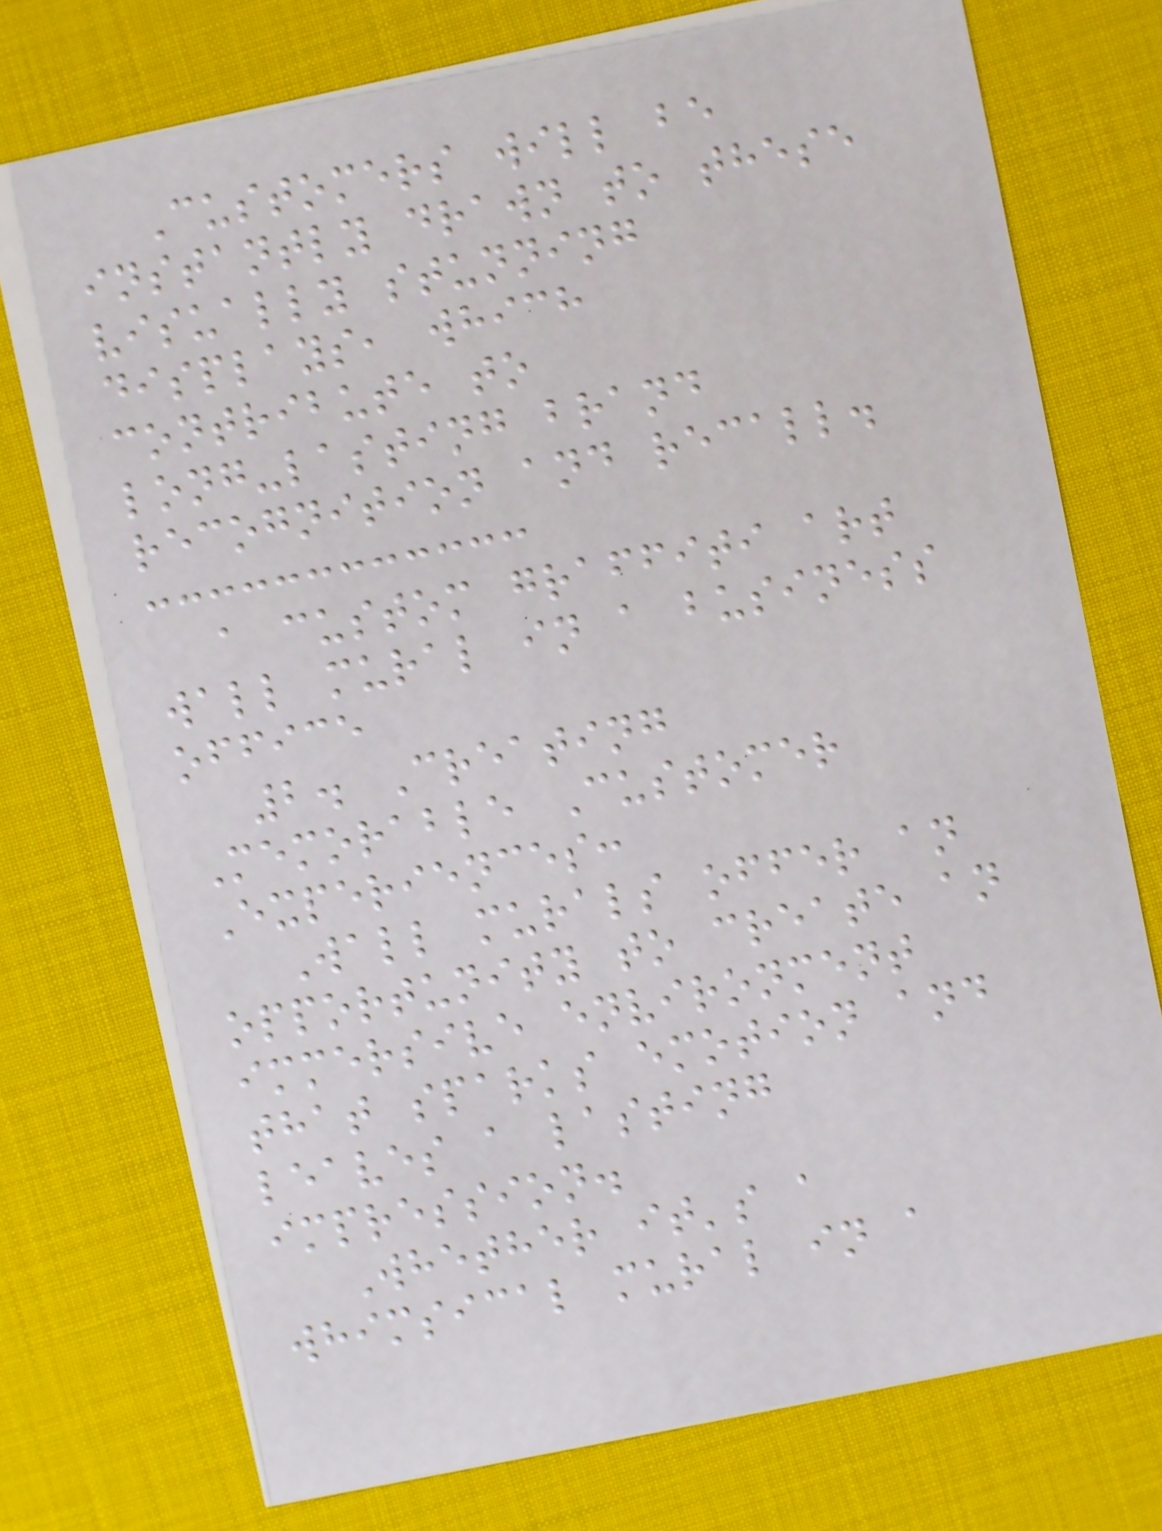Customers will be
instantly drawn to these
visually stunning
displays, which
contribute to
long-lasting brand
recognition and recall.
a custom graffiti art
wall mural in a business
office
2. Creating
Memorable Customer
Experiences:
Wall murals offer an
opportunity to create an
immersive environment
that sparks emotion and
leaves a lasting
impression.
Whether it's a
whimsical mural in a
